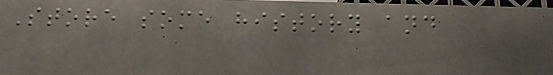Store some history and
